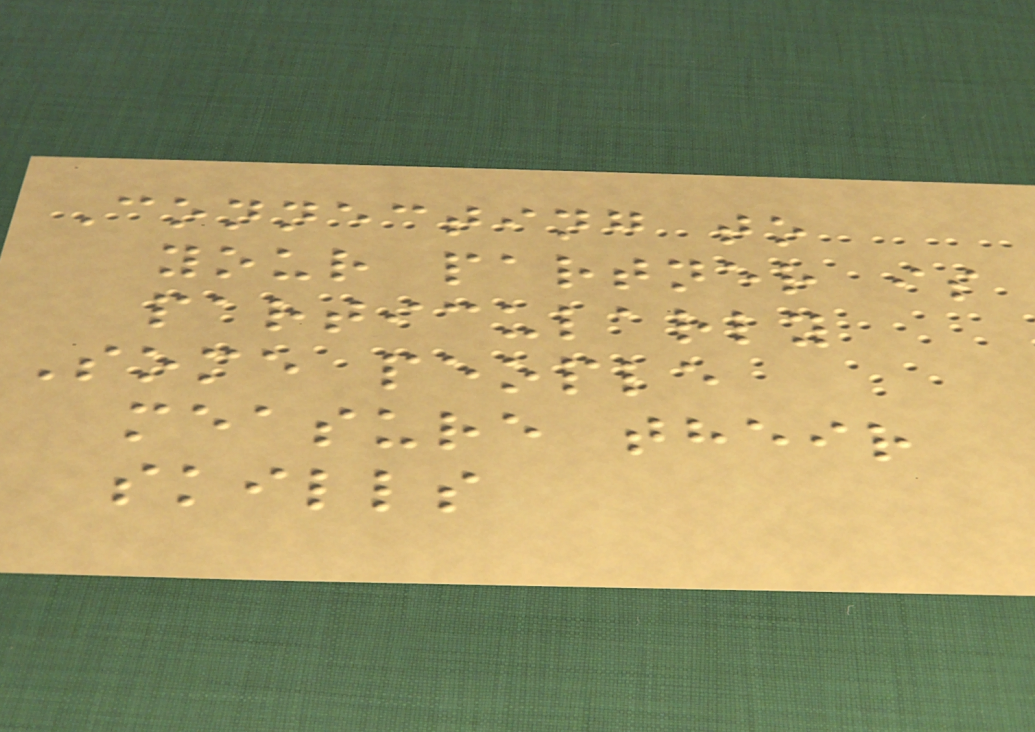Connecting to
your partner is
particularly
Some people
measure their
skills
